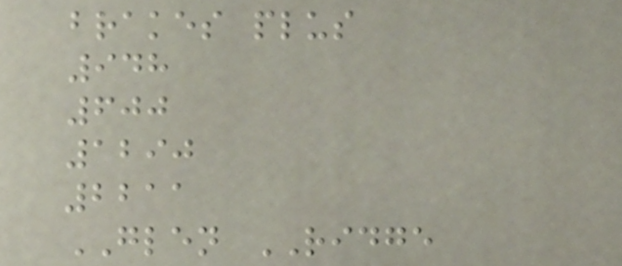brakes plus
948
600
1290
2211
GLEN RIDGE
